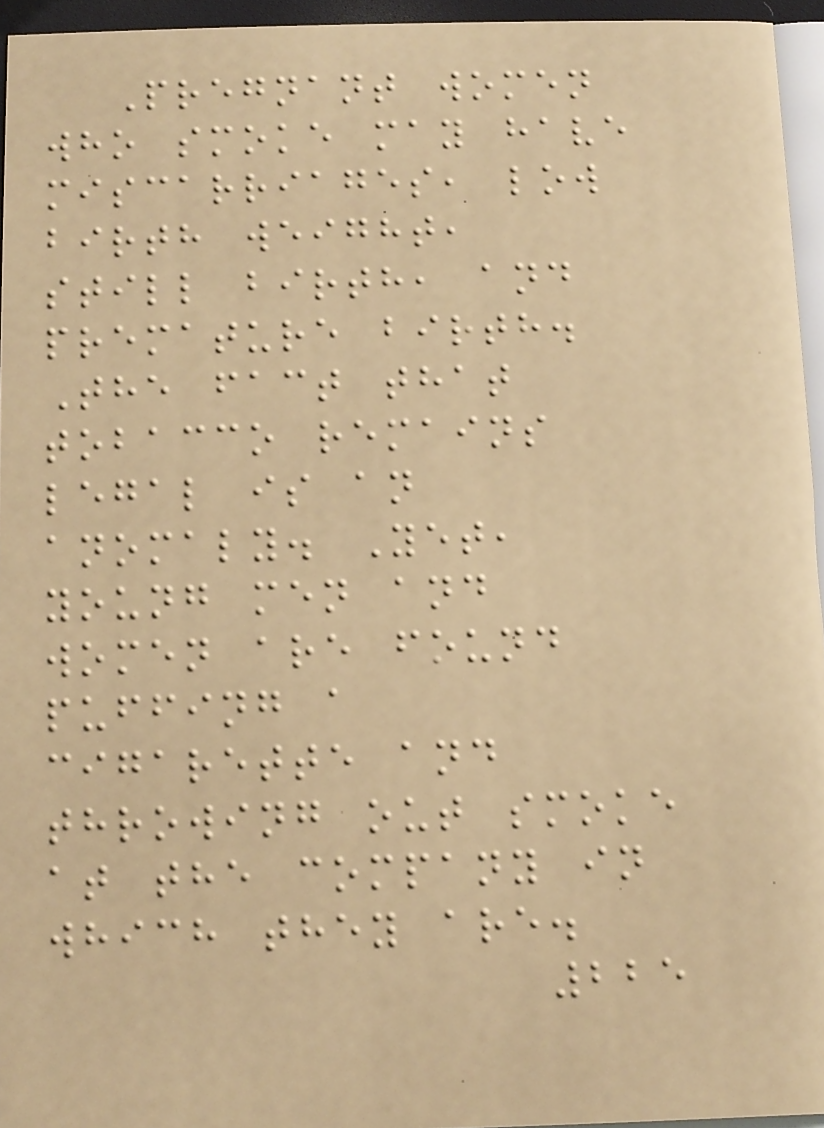Pregnant women
who smoke may have
miscarriages, low
birth weight,
still birth, and
premature birth.
The fact that
tobacco remains
legal is an
anomaly. Yet,
young men and
women are found
puffing a
cigarette and
throwing out smoke
at the company in
which they are.
225
